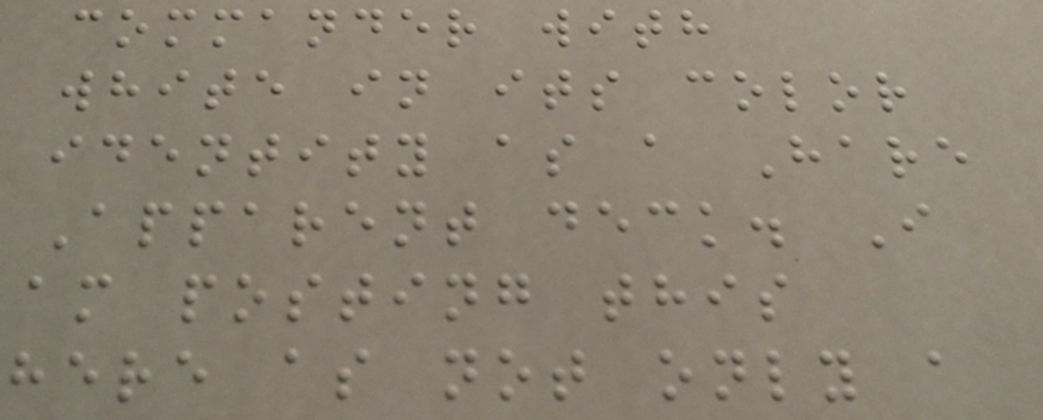commander with
white in its color
identity as a Hare
Apparent deck. I
am posting this
here as not only a
